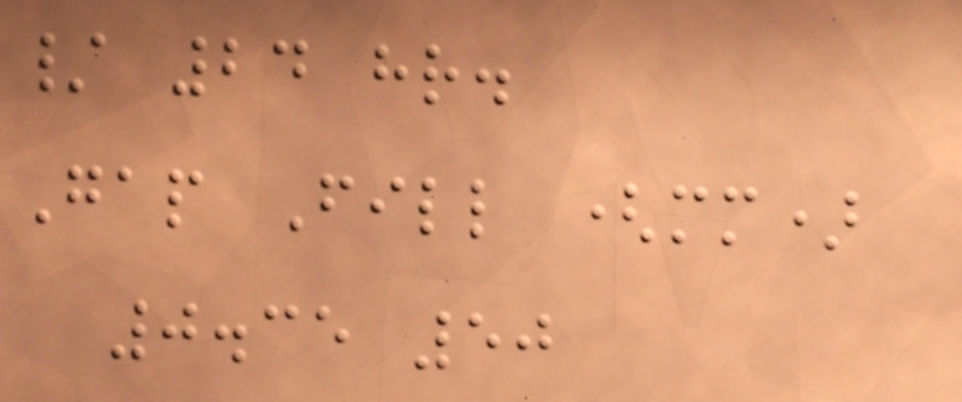/ 24 hr.
Gap Fill (mm)
0.35 50
